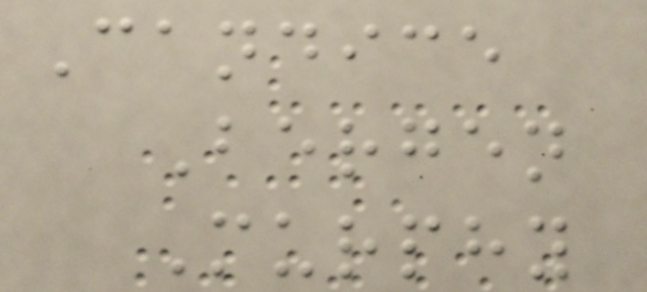Candice
Bergen
Murphy
